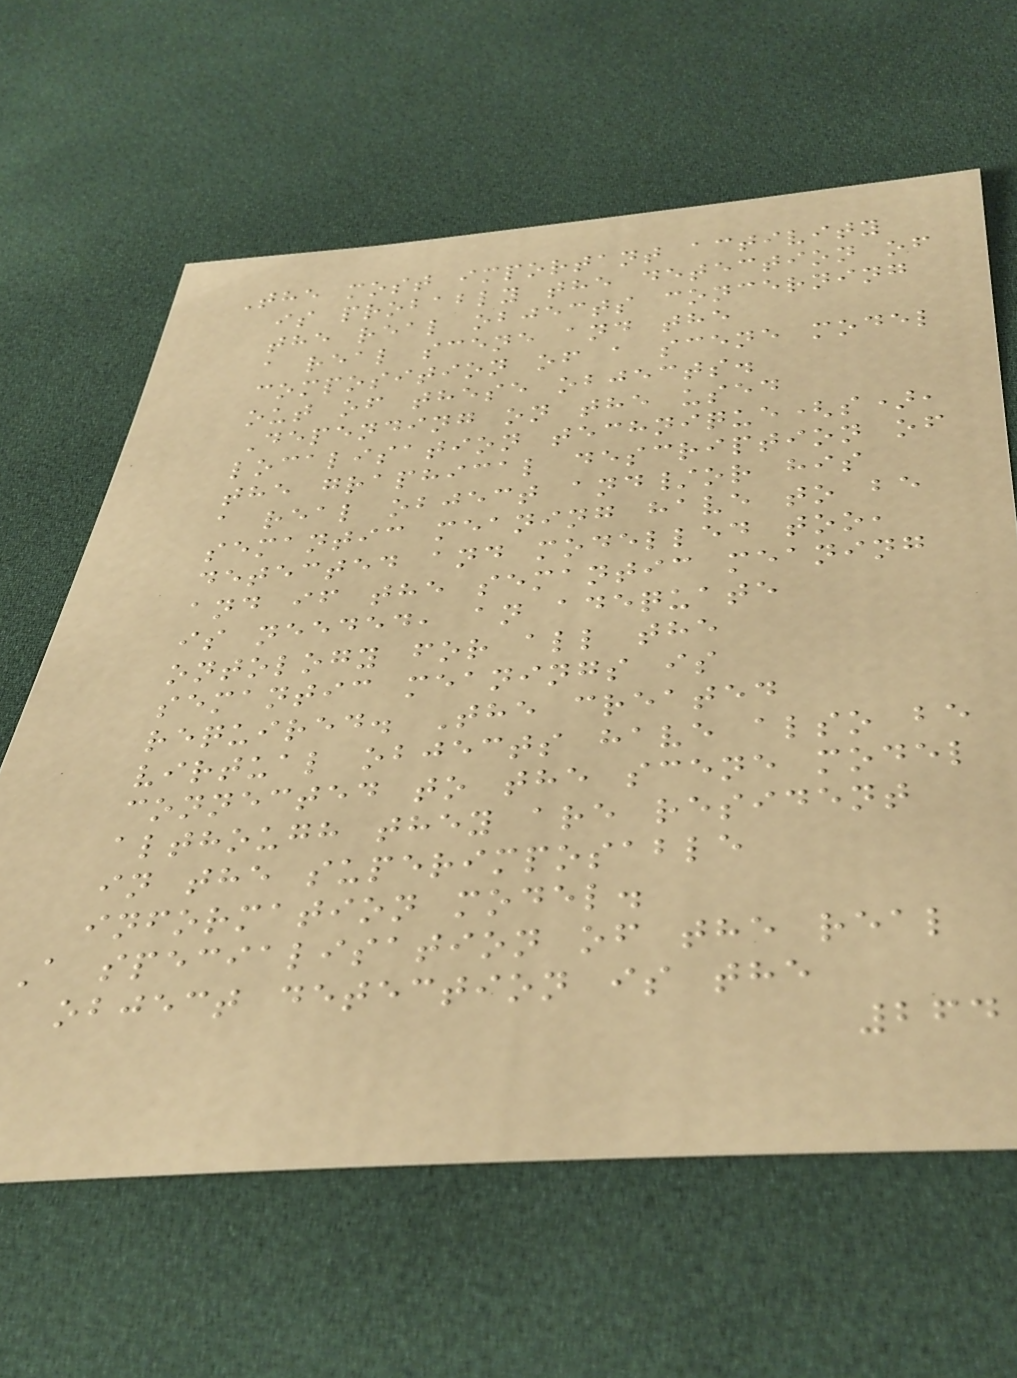The most important activity
is probably the detection of
the real objects concerning
a real scene and the
composition of a scene model
out of these objects.
Depending on the used
localisation technique(s),
the graphical description of
a real object and/or his
semantic meaning have to be
detected and modelled too,
and if the semantic meaning
is needed, an adequate
ontology for all the
semantic meanings is
required. The created
virtual objects have also be
connected to the scene model
although they are resident
in the superimposable
information model.
A specialisation of the real
object detection is the
264
